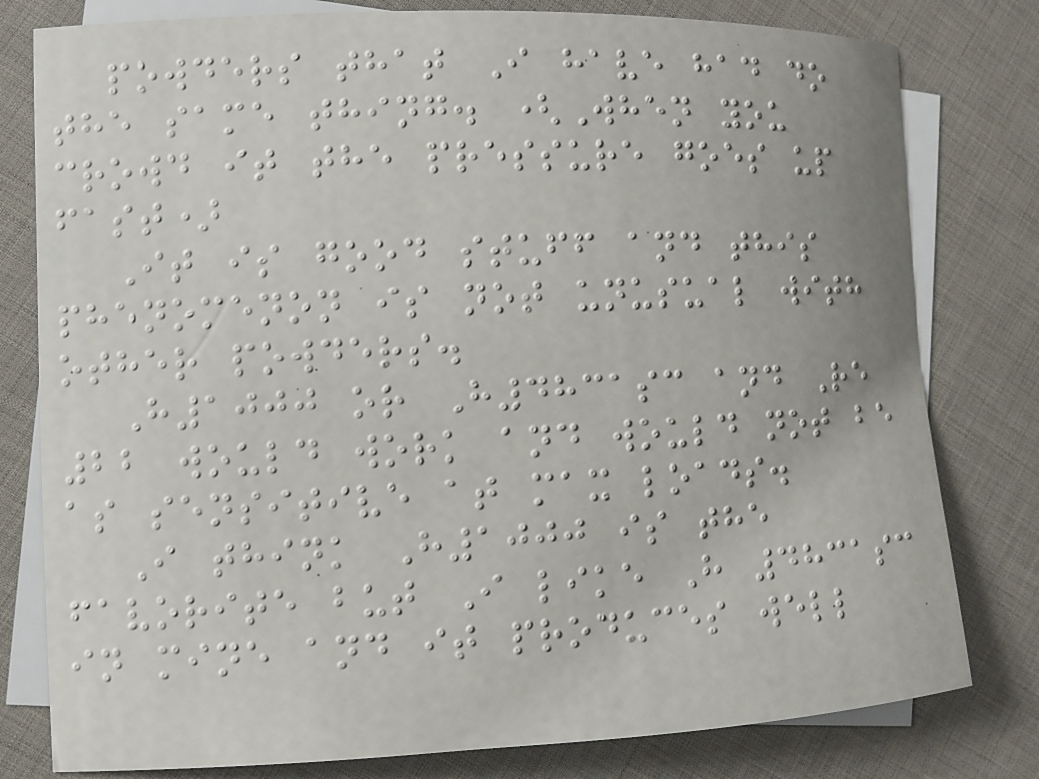powders that I have had do
the same thing. (When you
crowd it the pressure goes up
fast)
It is good stuff and this
phenomenon is not unusual with
other powders.
H1000 or H4831sc and Re
22 would work and would not be
as sensitive at max loads.
I think H1000 is the
favorite but I like H 4831sc
in mine and it produces well
